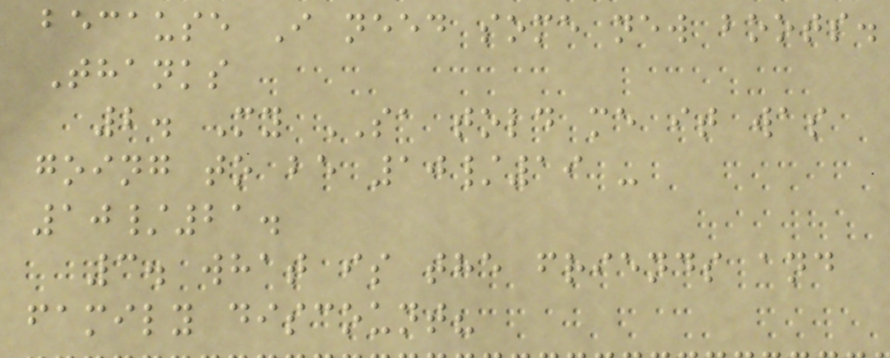because I need some new boots.
Thanks
2. My SA told me it was
going to be 10/19 -
10/21.
3. what is the friends and
family discount?
